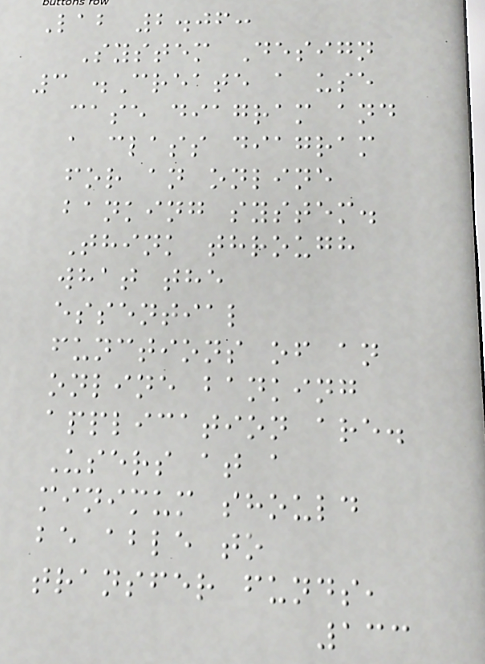Lab 2.06:
System Design
3 .Create a use
case diagram and
a class diagram
for an online
banking system.
Think through
what the
essential
functions of an
online banking
application are.
Users at a
minimum should
be able to
transfer funds,
133
